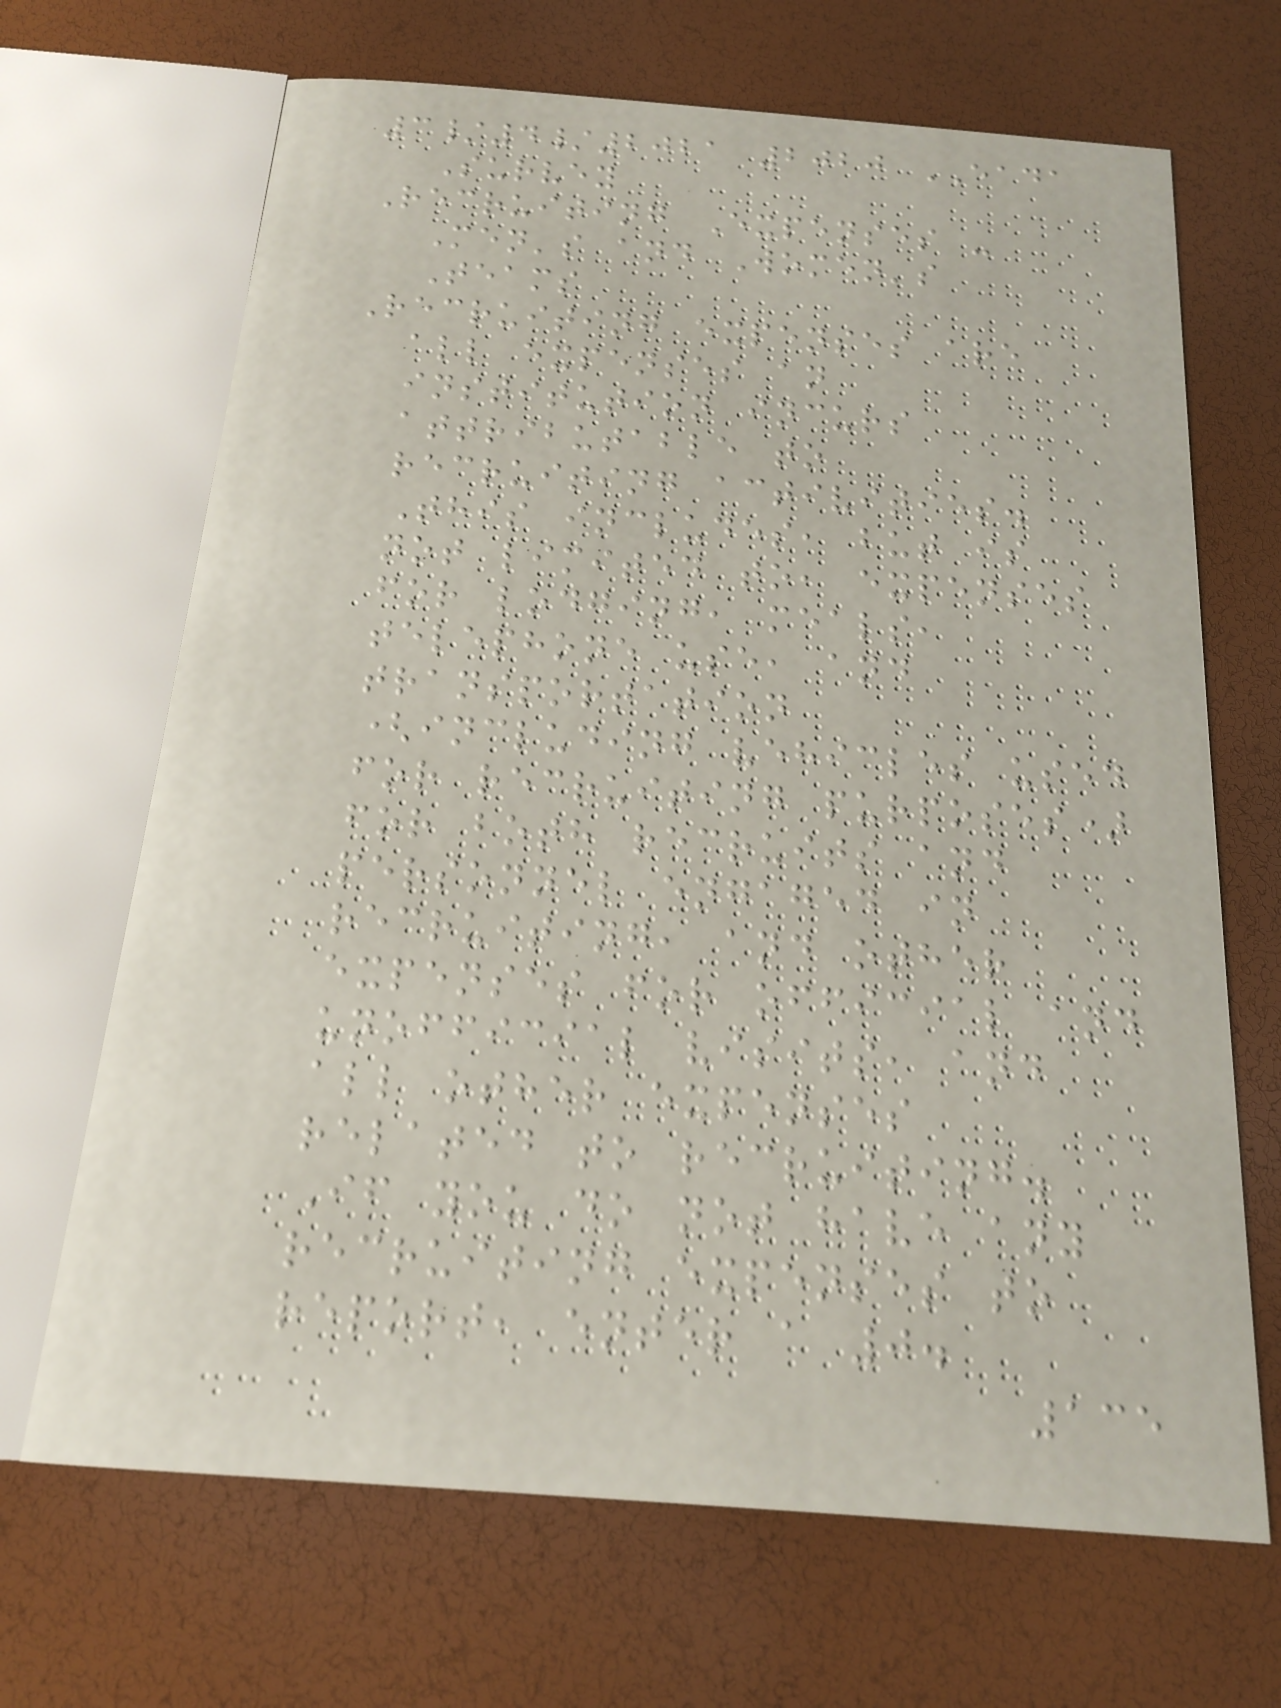3/4/2021 2020 EADA
Survey
Recruiting Expenses -
Men's and Women's
Teams
Recruiting expenses are
all expenses an
institution incurs
attributable to
recruiting activities.
This includes, but is
not limited to, expenses
for lodging, meals,
telephone use, and
transportation
(including vehicles used
for recruiting purposes)
for both recruits and
personnel engaged in
recruiting, and other
expenses for official and
unofficial visits, and
all other expenses
related to recruiting.
If you do not have any
recruiting expenses to
report, enter a 0.
135
